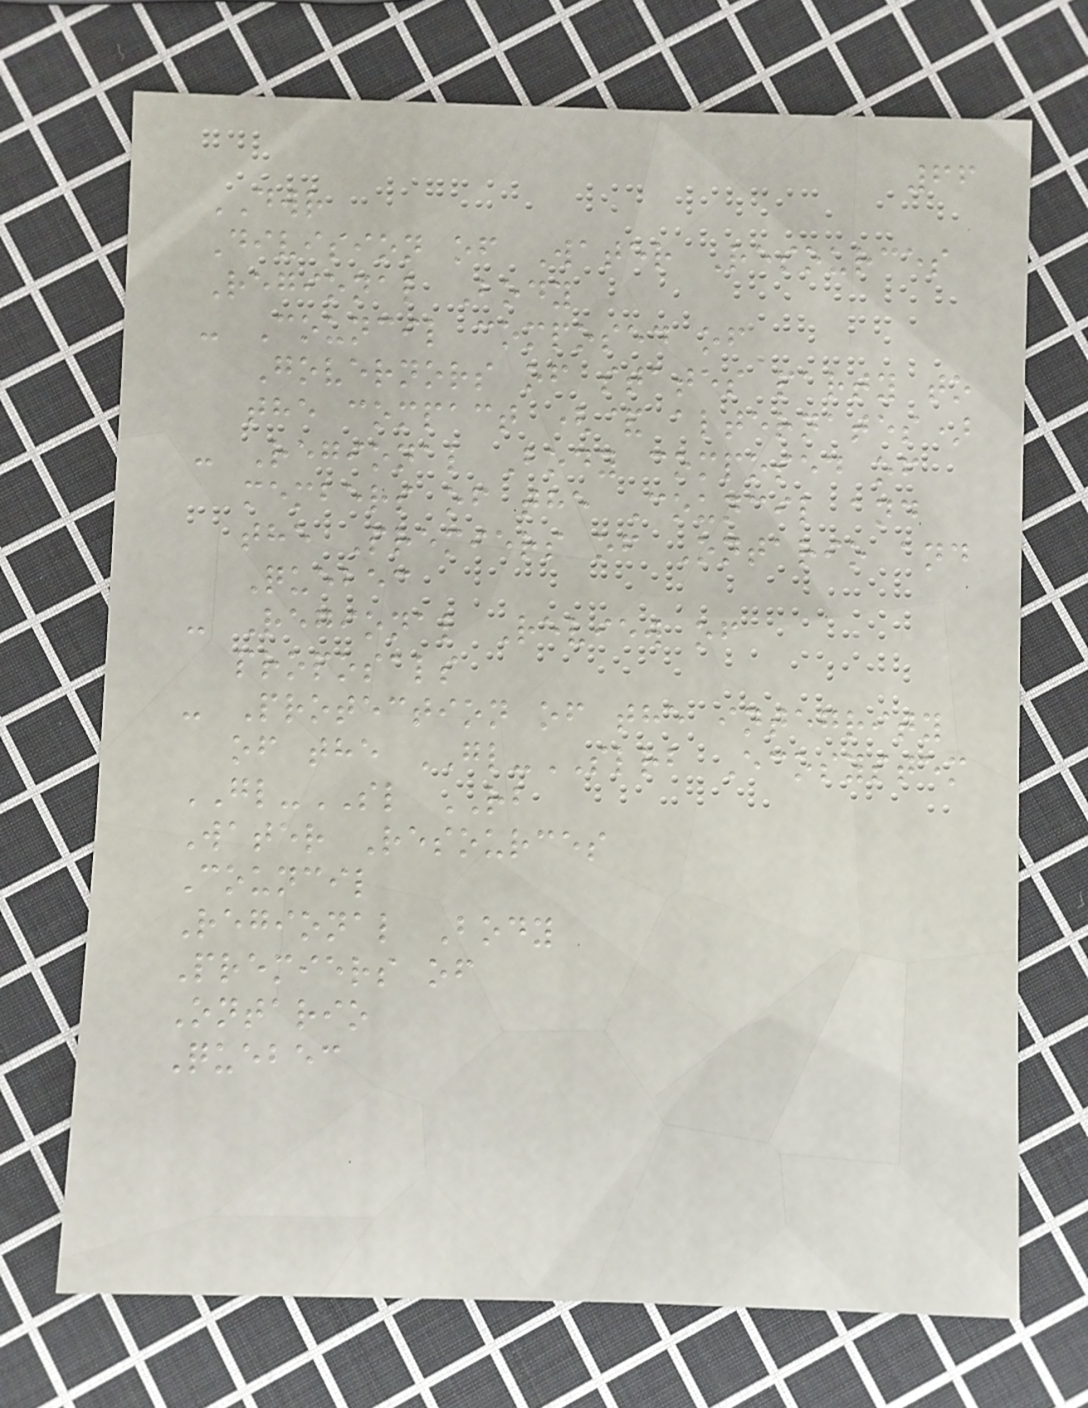66
DWR
Division of Water Resources
Regional Body
- Council composed of
Governors of states party to
the compact (& alternates)
- Regional Body composed of
members of the Council and
the Premiers of Ontario and
Quebec
- Regional Review of
proposals
- Protection of the integrity
of the GL-SLRB Ecosystem
GL-SL RB
Water Resources
Council
Regional Body
Premiers of
Ontario
Quebec
